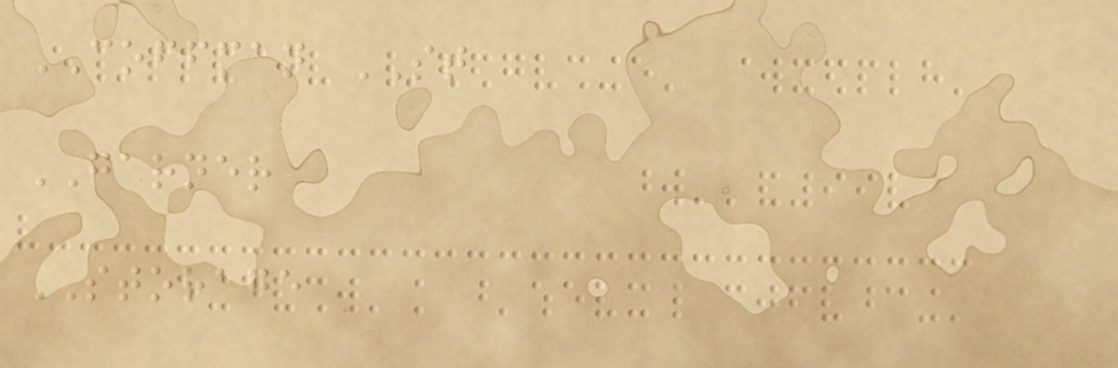COFFMAN ST
GARNER
STORAGE
